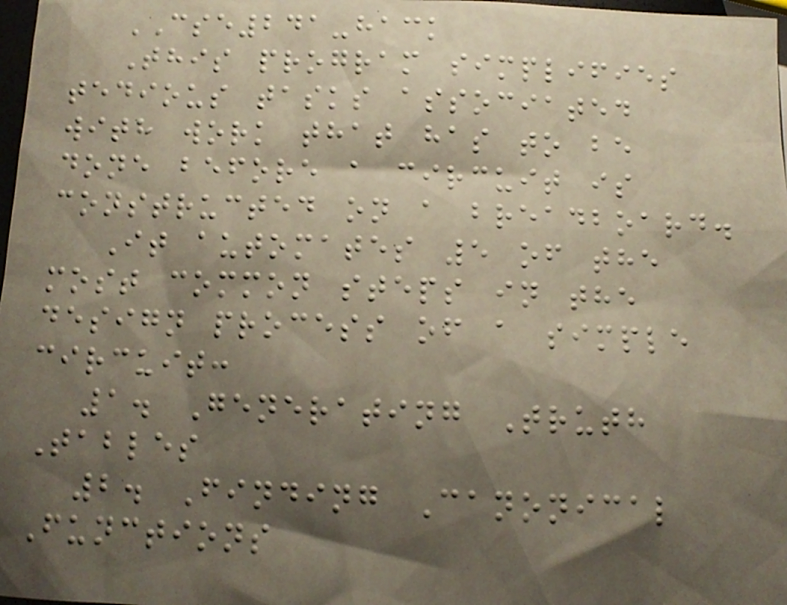CSE241-hack
This program simplifies
tedious tasks associated
with work that has to be
done before a circuit is
constructed on a breadboard.
It automates 5 of the
most common steps in the
design process of a simple
circuit:
1. Generating Truth
Tables
2. Finding Canonical
Functions
